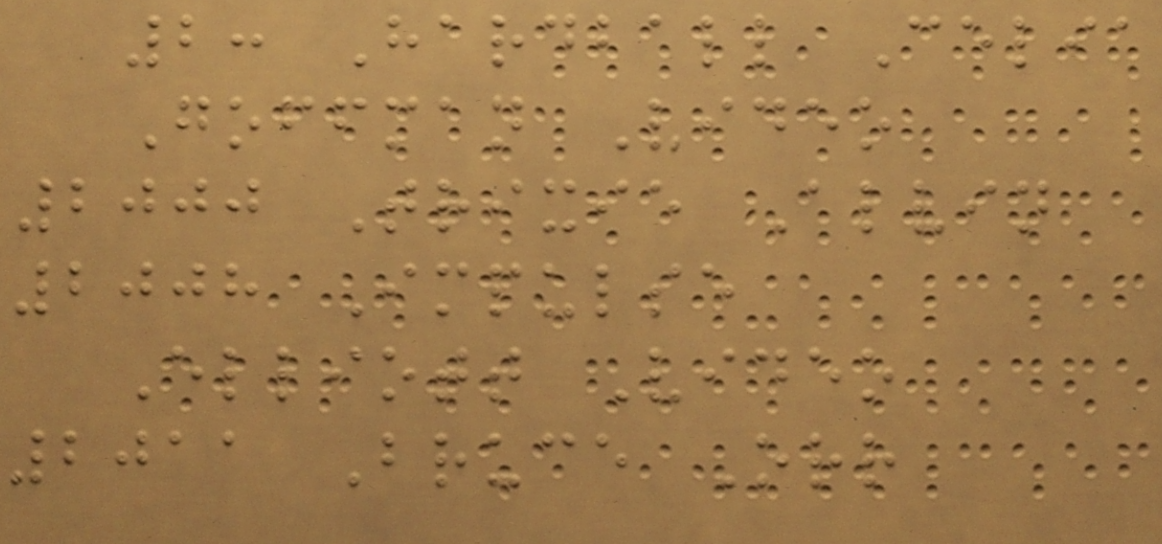2: Hardball Celia
Goffman Video
2000 Trixie Alvin
2008 Impulse
Elliott Video
2011 Bruce Orr
